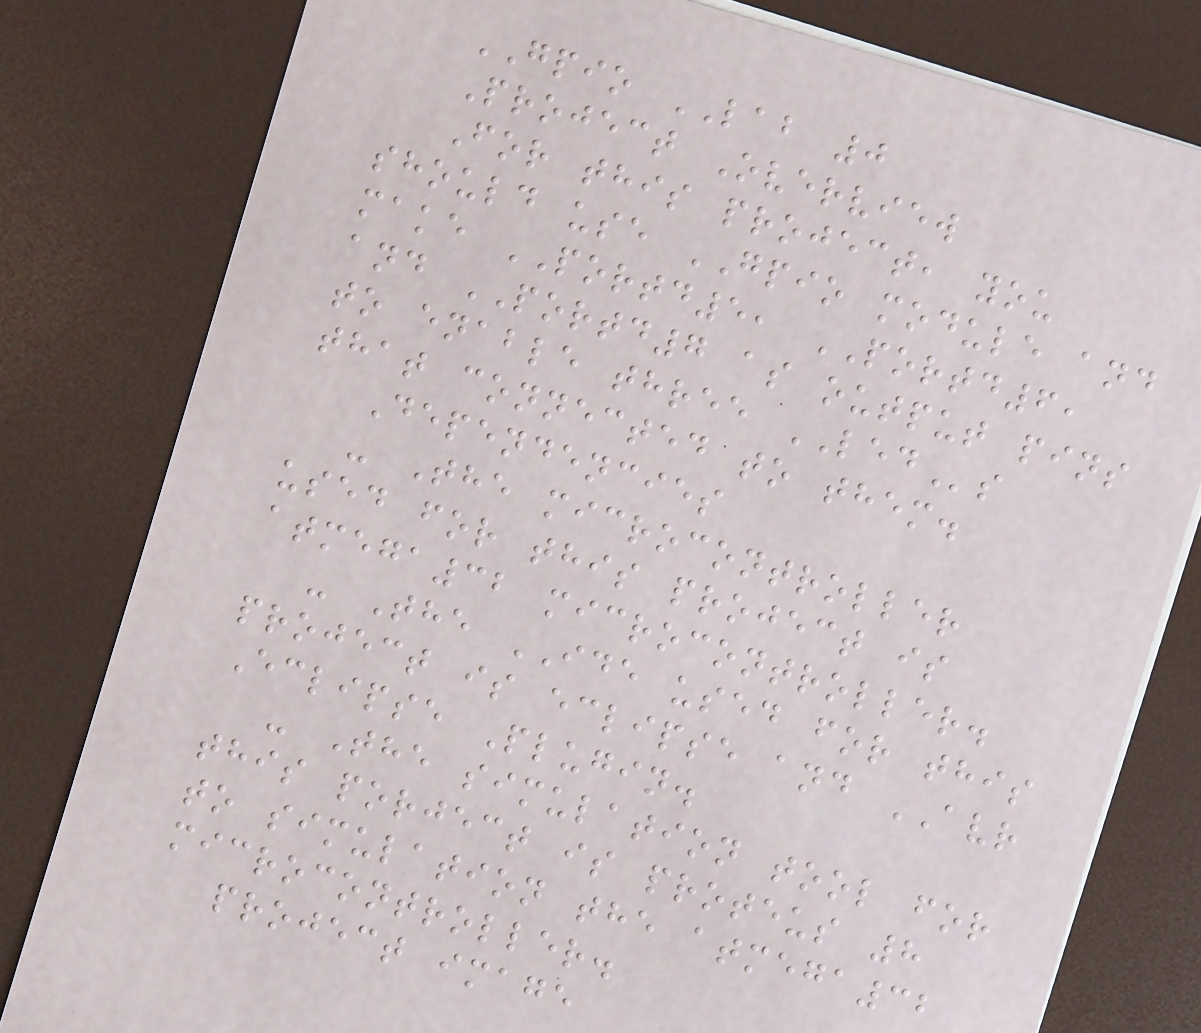GPIO LAB 0
Project Overview
For this project, you
should use GPIO module and
make PORTD5, PORTD6,
and PORTD7 as output pins
to enable three LEDs
that connected to them.
Dependencies
- The microcontroller
used for this project is
atmega32 microcontroller.
- The IDE used for this
project is eclipse and AVR
Eclipse Plugin.
- The simulation tool for
this porject is proteus 8
to simulation the atmega32
microcontroller.
project image
